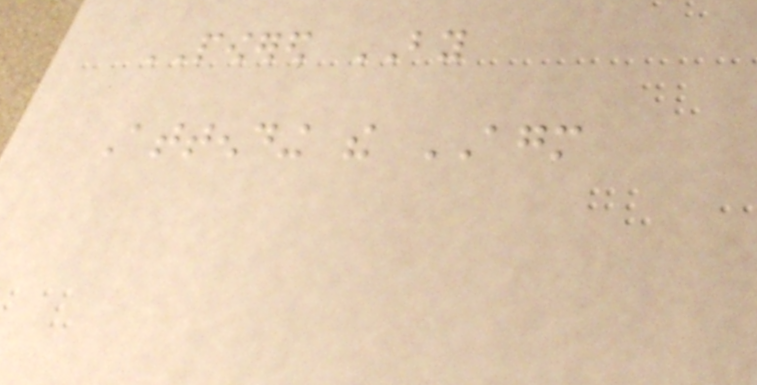POWERED BY
Attending the AGM
